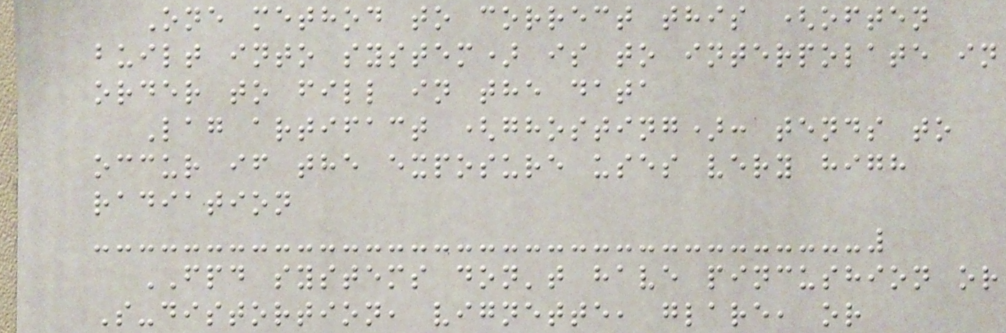One method to correct this (often
built into system) is to interpolate in
order to fill in the data
Lag artifact (ghosting): tends to
occur if the exposure uses very high
radiation
FPD systems don't have pincushion or
S-distortion, vignette, glare, or
